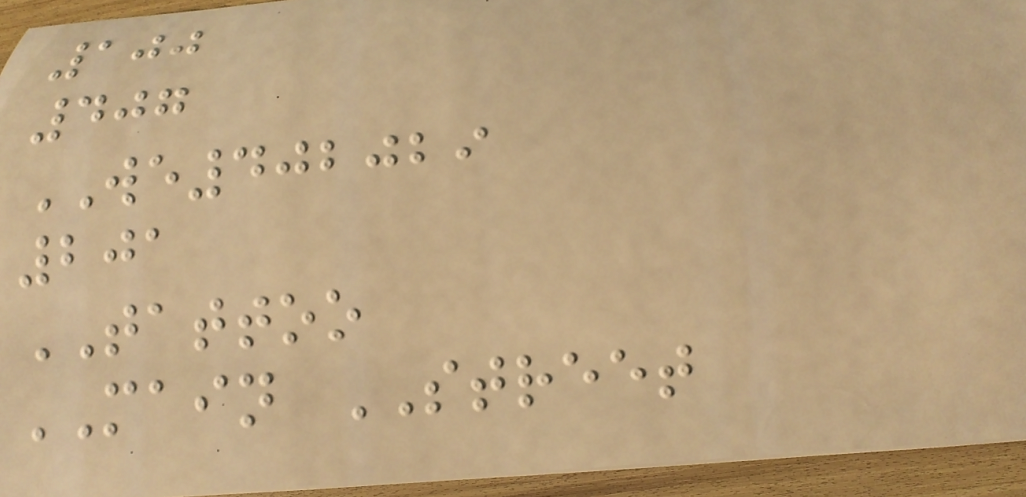100
407
WE402029
201
TATTOO
MAIN STREET
